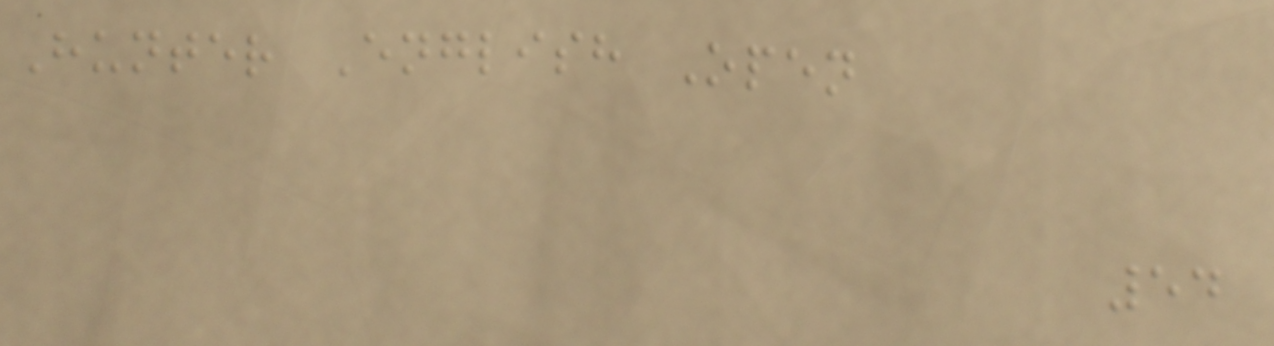Hunter English Open
54
